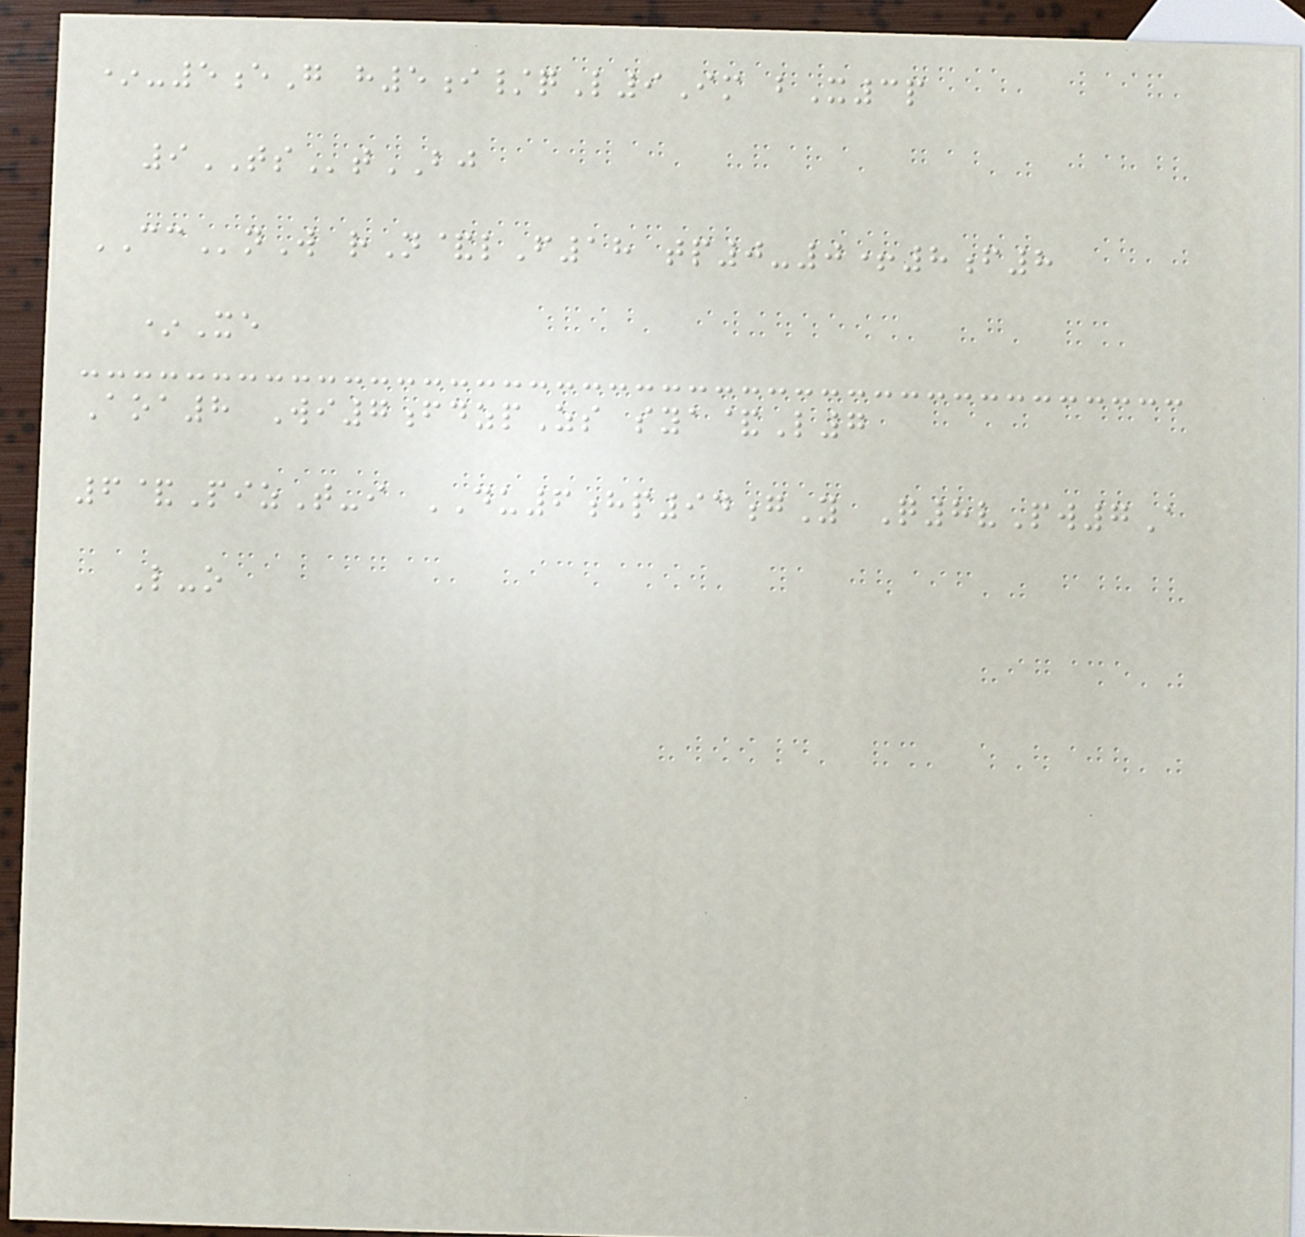*-5eG h5i/qL9Im bX3p
9TStBJ
CCnW rN&lF18 tp0-0+8f8
*Xe
Aoa8 Wi7fdzpZs sya&L7
6&PizT-i DU6hp94gY Q8vPw7A
L-o
